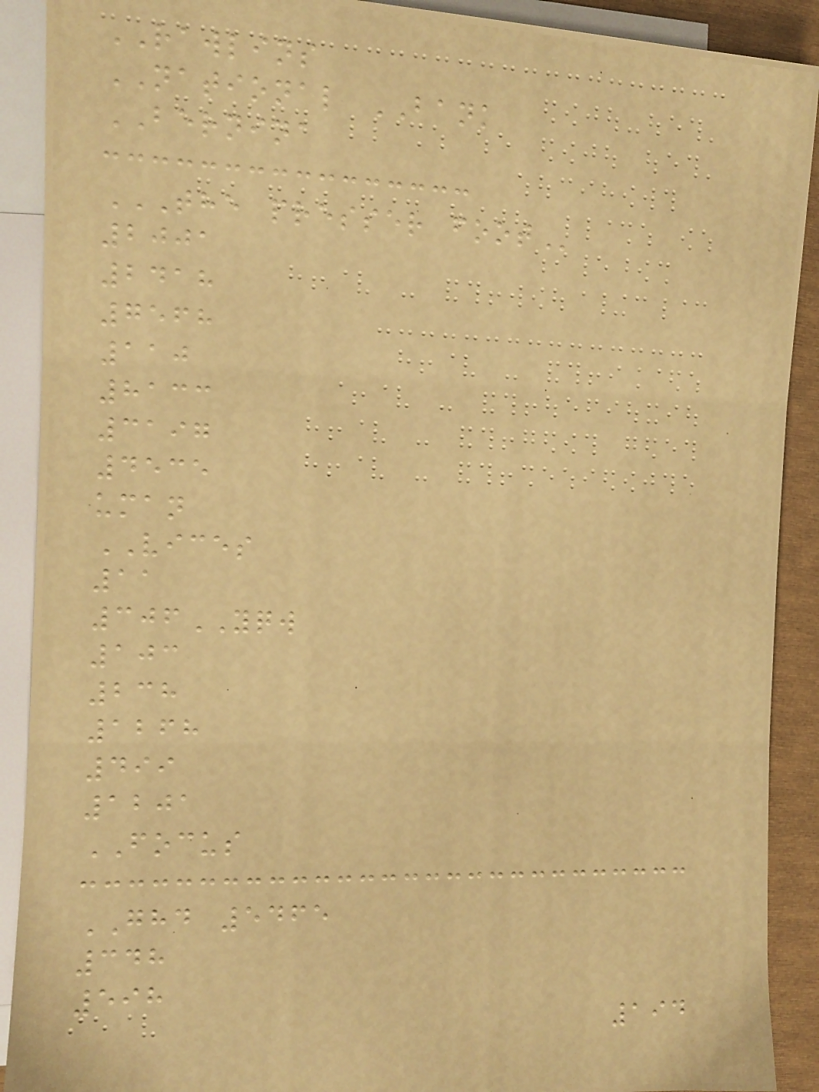RAWLINS
NATIONAL BANK
BERNINA
THE PRESSER FOOT
2001
2418
7568
110
8133
3197
4535
uman
VICES
11
306YQW
103
238
1268
499
1201
FOCUS
GHD 5465
348
598
194
